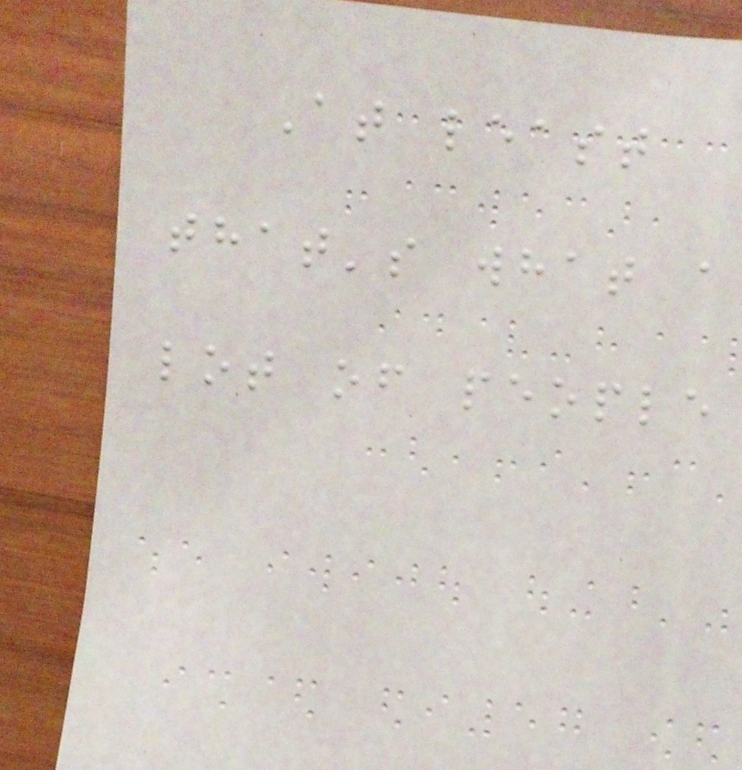At least
that's what a
lot of people
